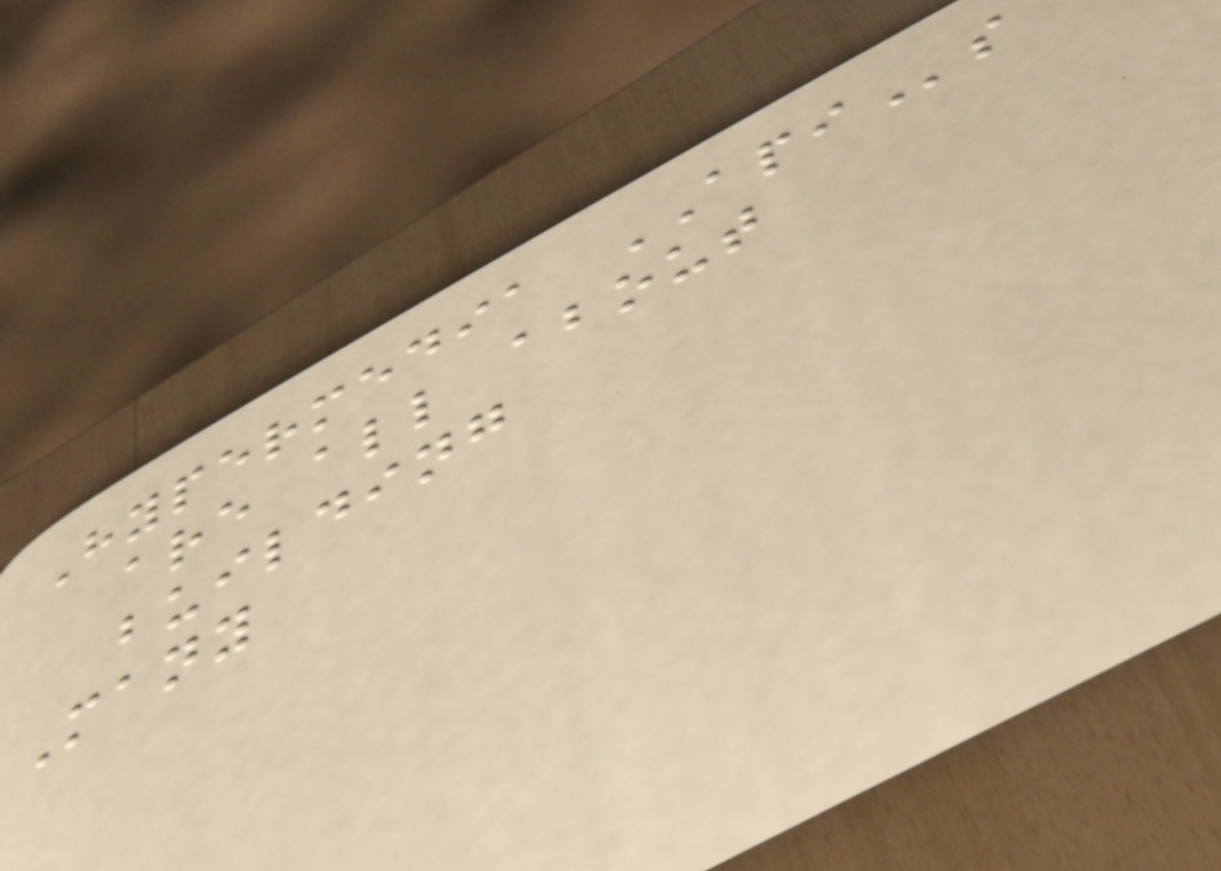Hypermedia APIs
are all about
building
Many
